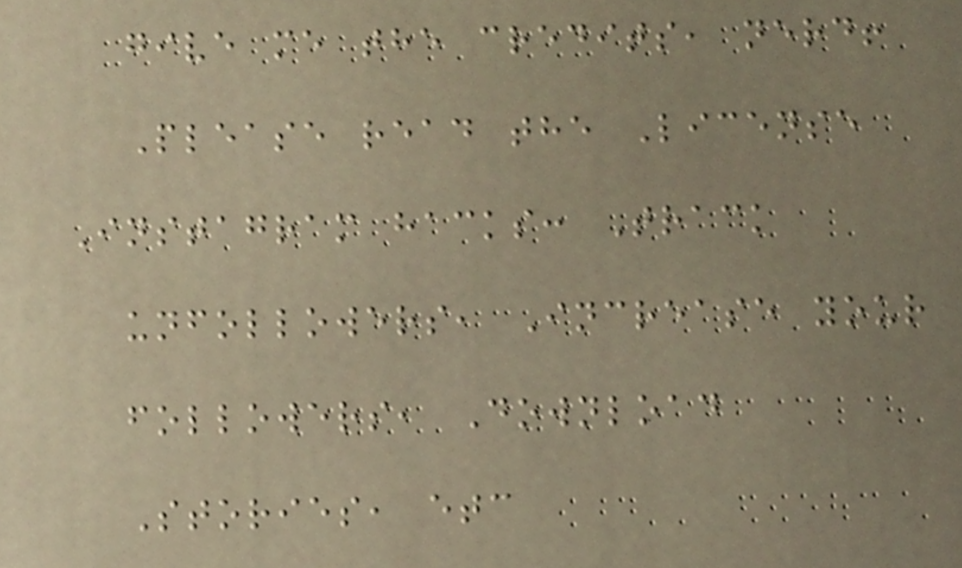give me the credits, nerd!
Please read the License
Instagram hacks: Track
unfollowers, Increase your
followers, Download
Stories, etc
